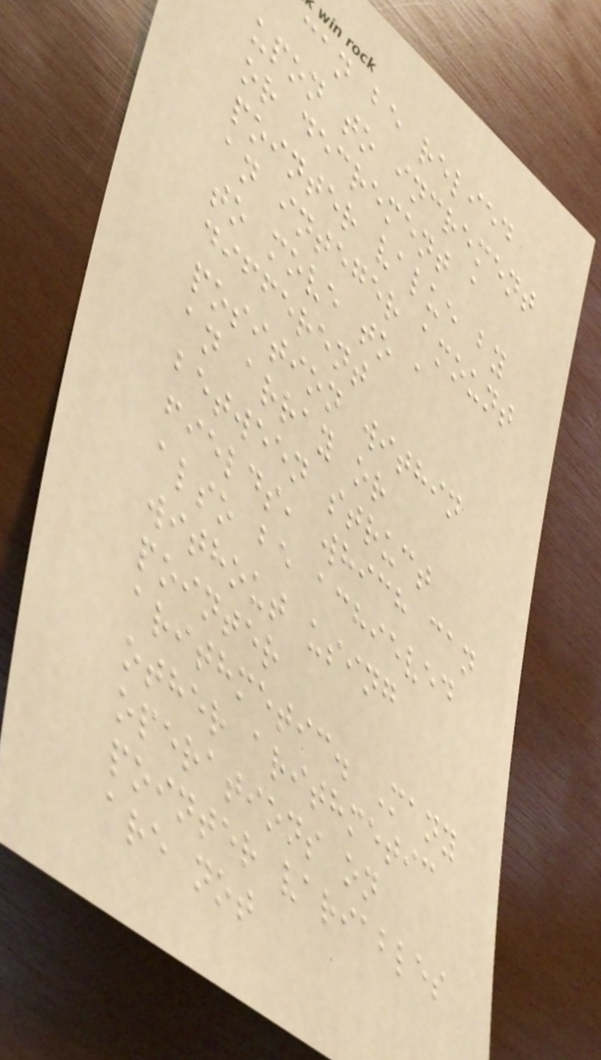can be relied
upon to increment
or decrement a
pointer value by
an integer amount
to move to a
different
position within
an array or
between struct
fields, which can
also be achieved
without using
pointer
arithmetic. Many
other arithmetic
operations on
pointer variables
are not
